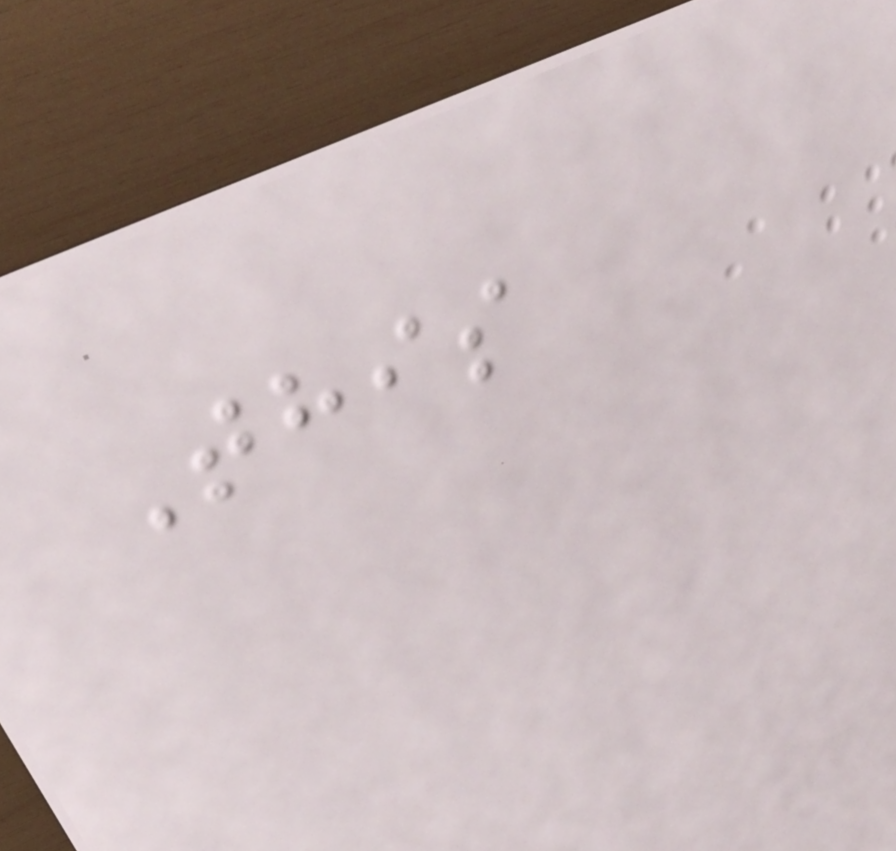This
